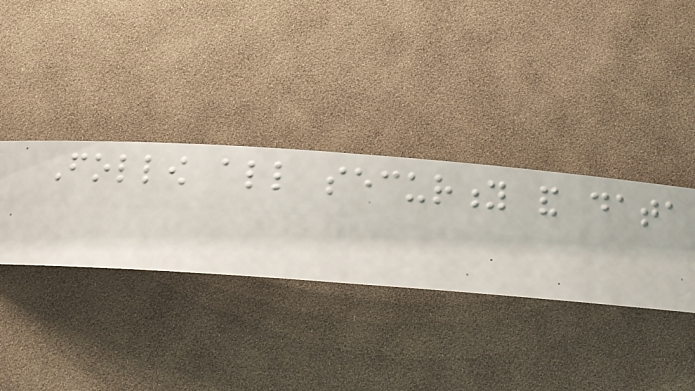Follow all security and data
